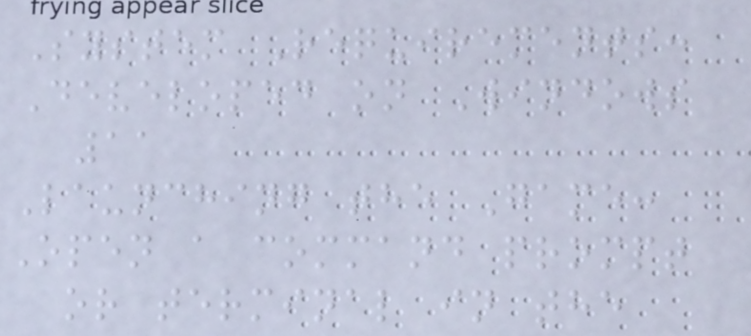System Requirements:
Developed on Windows
11
Launching the Game:
Open a command prompt
or terminal in the
